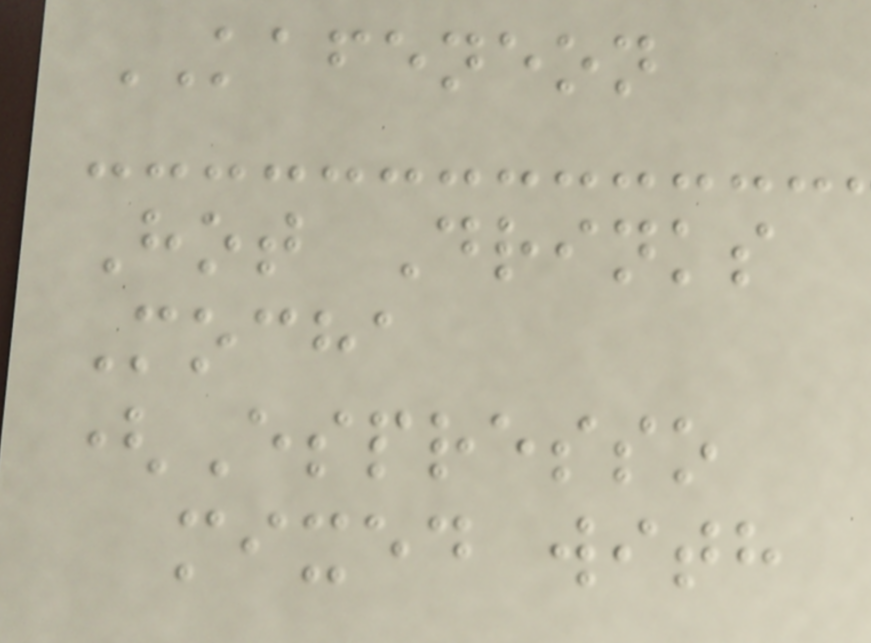KAFENEON
Hot Drinks
Mocha
(Espresso
mixed with
